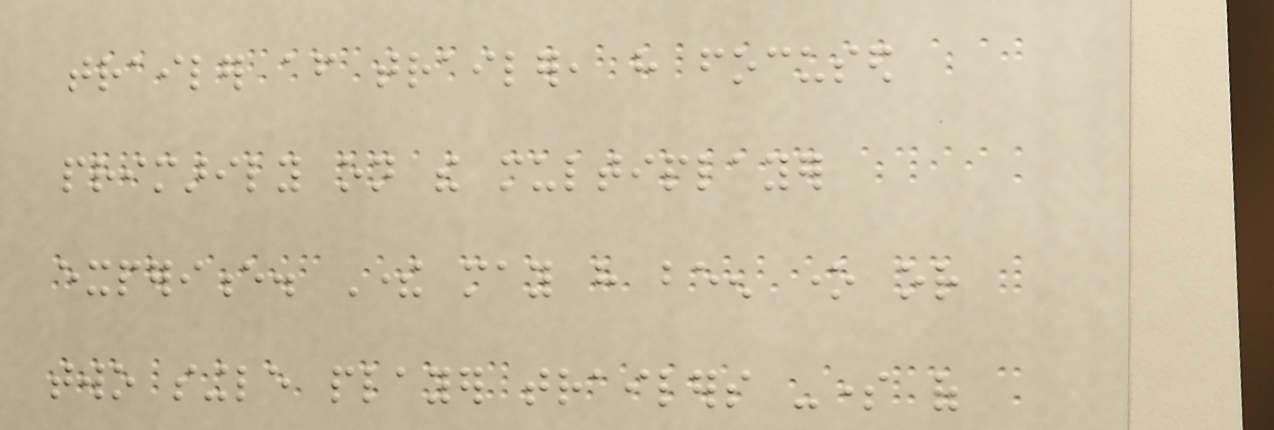trailer after trailer, have focused
primarily on the multiplayer
experience. There may have been one or
two single player trailers -some of
